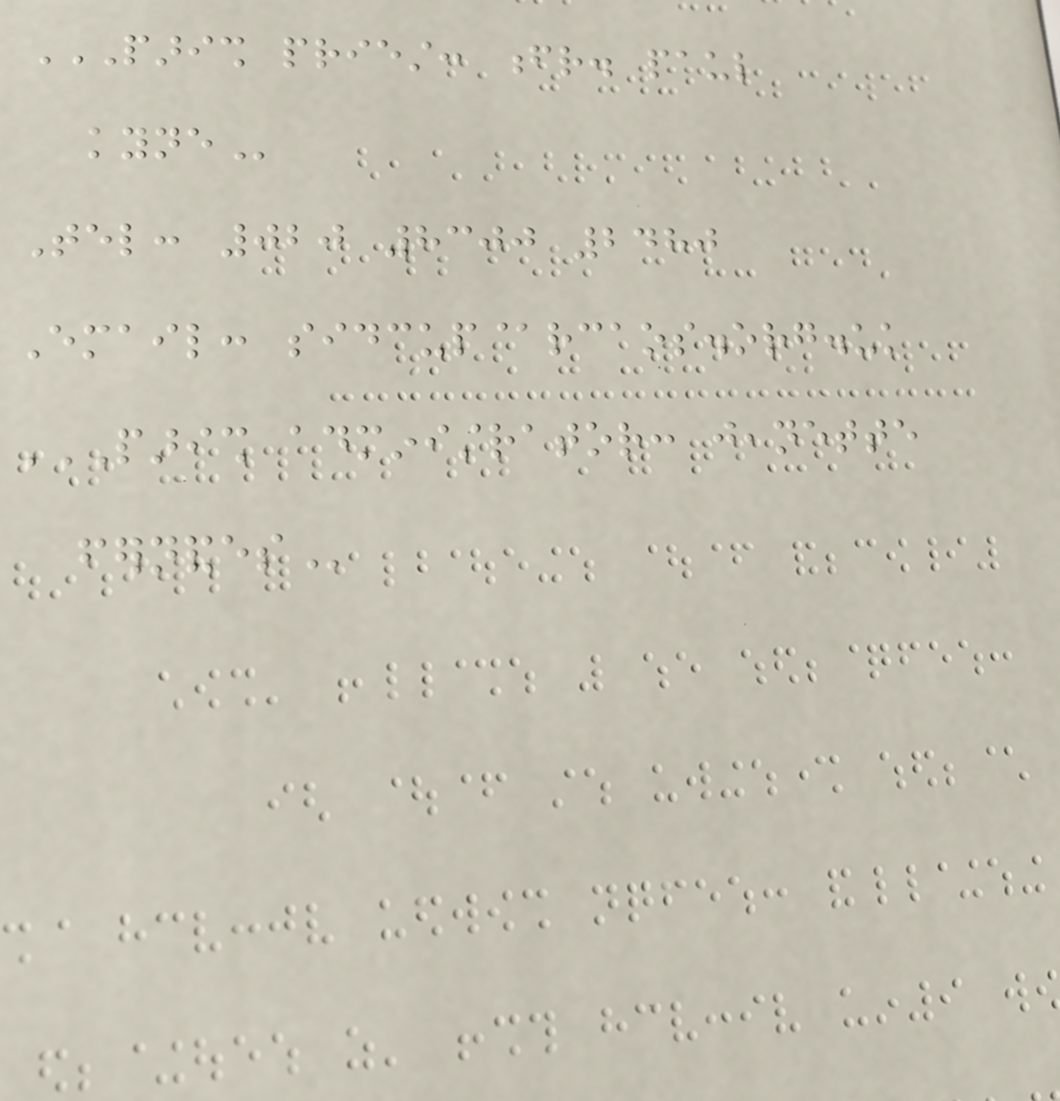PARISH PRIEST: FR. PAUL
KYNE
Tel: 020 8300 2480
Email: sidcup@rcaos.org.uk
PARISH ADMINISTRATOR: JEANETTE
FERNANDES
